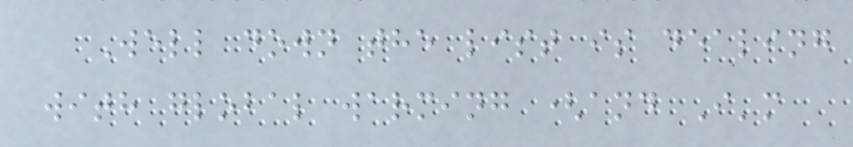Well down the list is dealing
with global warming (and I'm
